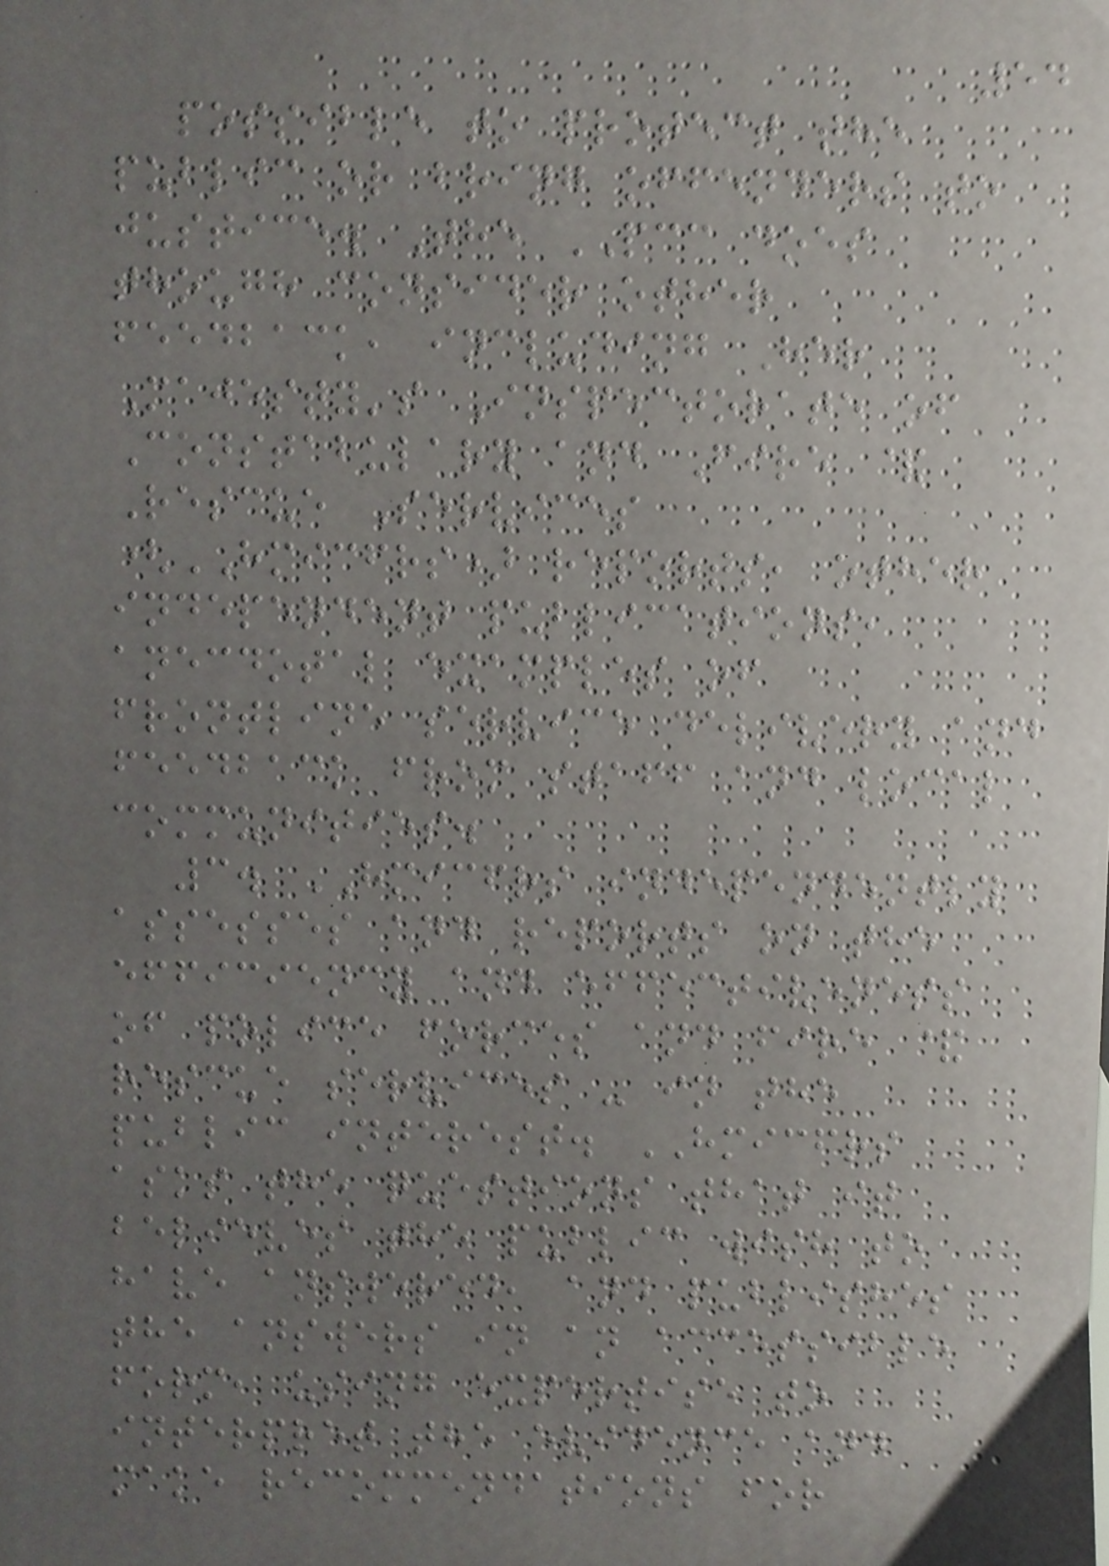54
possible to protect the
public or bring offenders to
justice. The PCC does
though consider other
feedback, including Her
Majesty's Inspectorate of
Constabulary and Fire &
Rescue Services
(HMICFRS) reports, other
independent publications,
anecdotal examples of
frontline service delivery and
feedback from staff and local
communities.
3. HMICFRS independently
assesses and reports on the
efficiency and effectiveness
of police forces and fire &
rescue services - in the
public interest. HMICFRS
asks the questions that it
believes the public wish to
have answered, and publishes
the answers in an accessible
form, using expertise to
interpret the evidence and
make recommendations for
